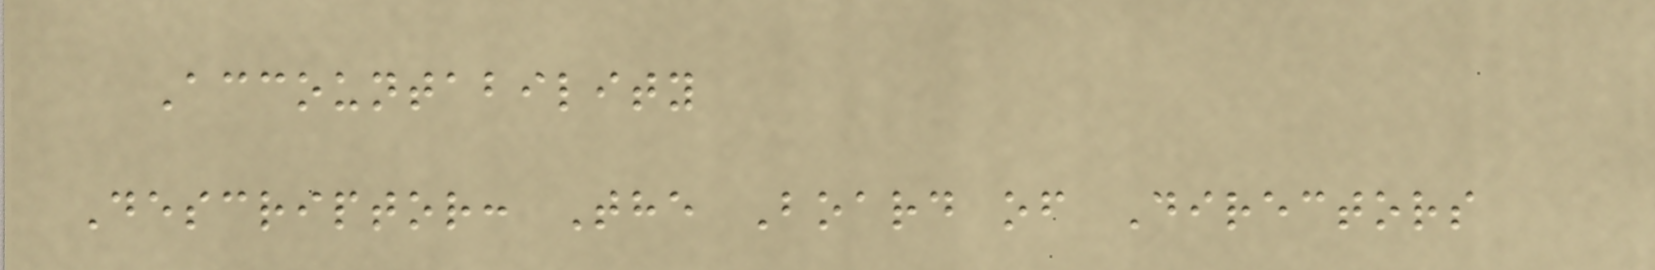Accountability
Descriptor: The Board of Directors
